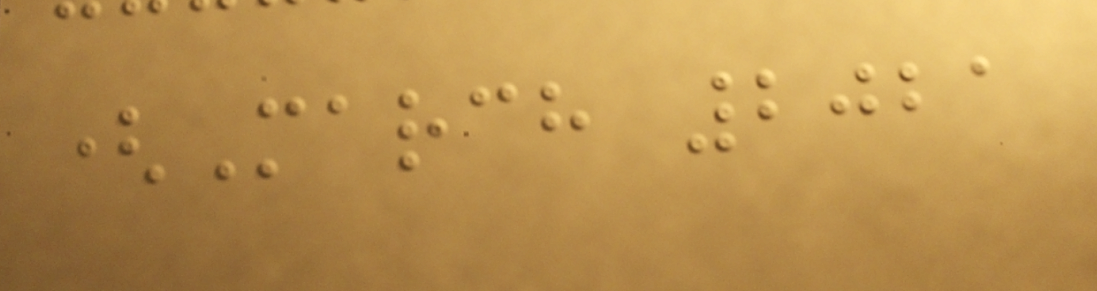(March 2021
